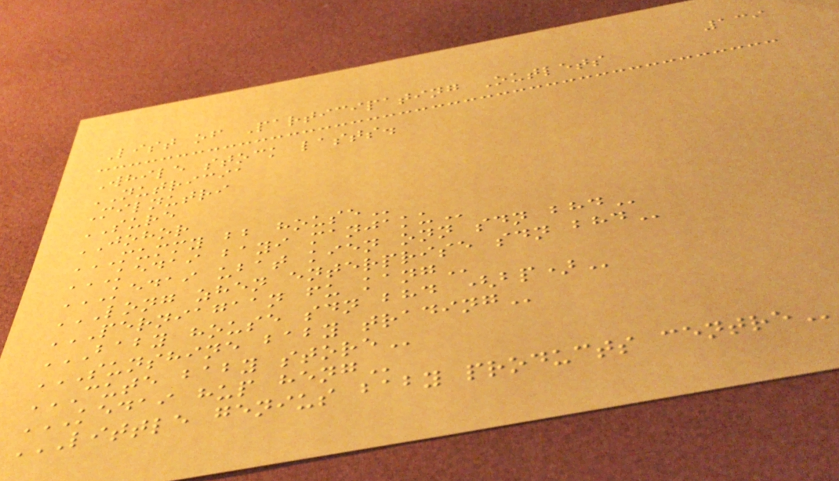139
List of Participating Outlets
While stock lasts.
NUTRICIA
Milnutri
SURE
JOHOR
MUMMY BB HOUSE
KEDAI BAYI MANJAKU
KEDAI UBAT KIEN ONN SDN BHD
LONG ZHEN ENTERPRISE SDN BHD
PERNIAGAAN FU KANG
BABY HOUSE SDN BHD (BP)
SUNSHINE BABY TRADING
CUTE BABY STORE
KEDAI HUP HENG
LITTLE GENIUS BABY PRODUCTS CENTRE
